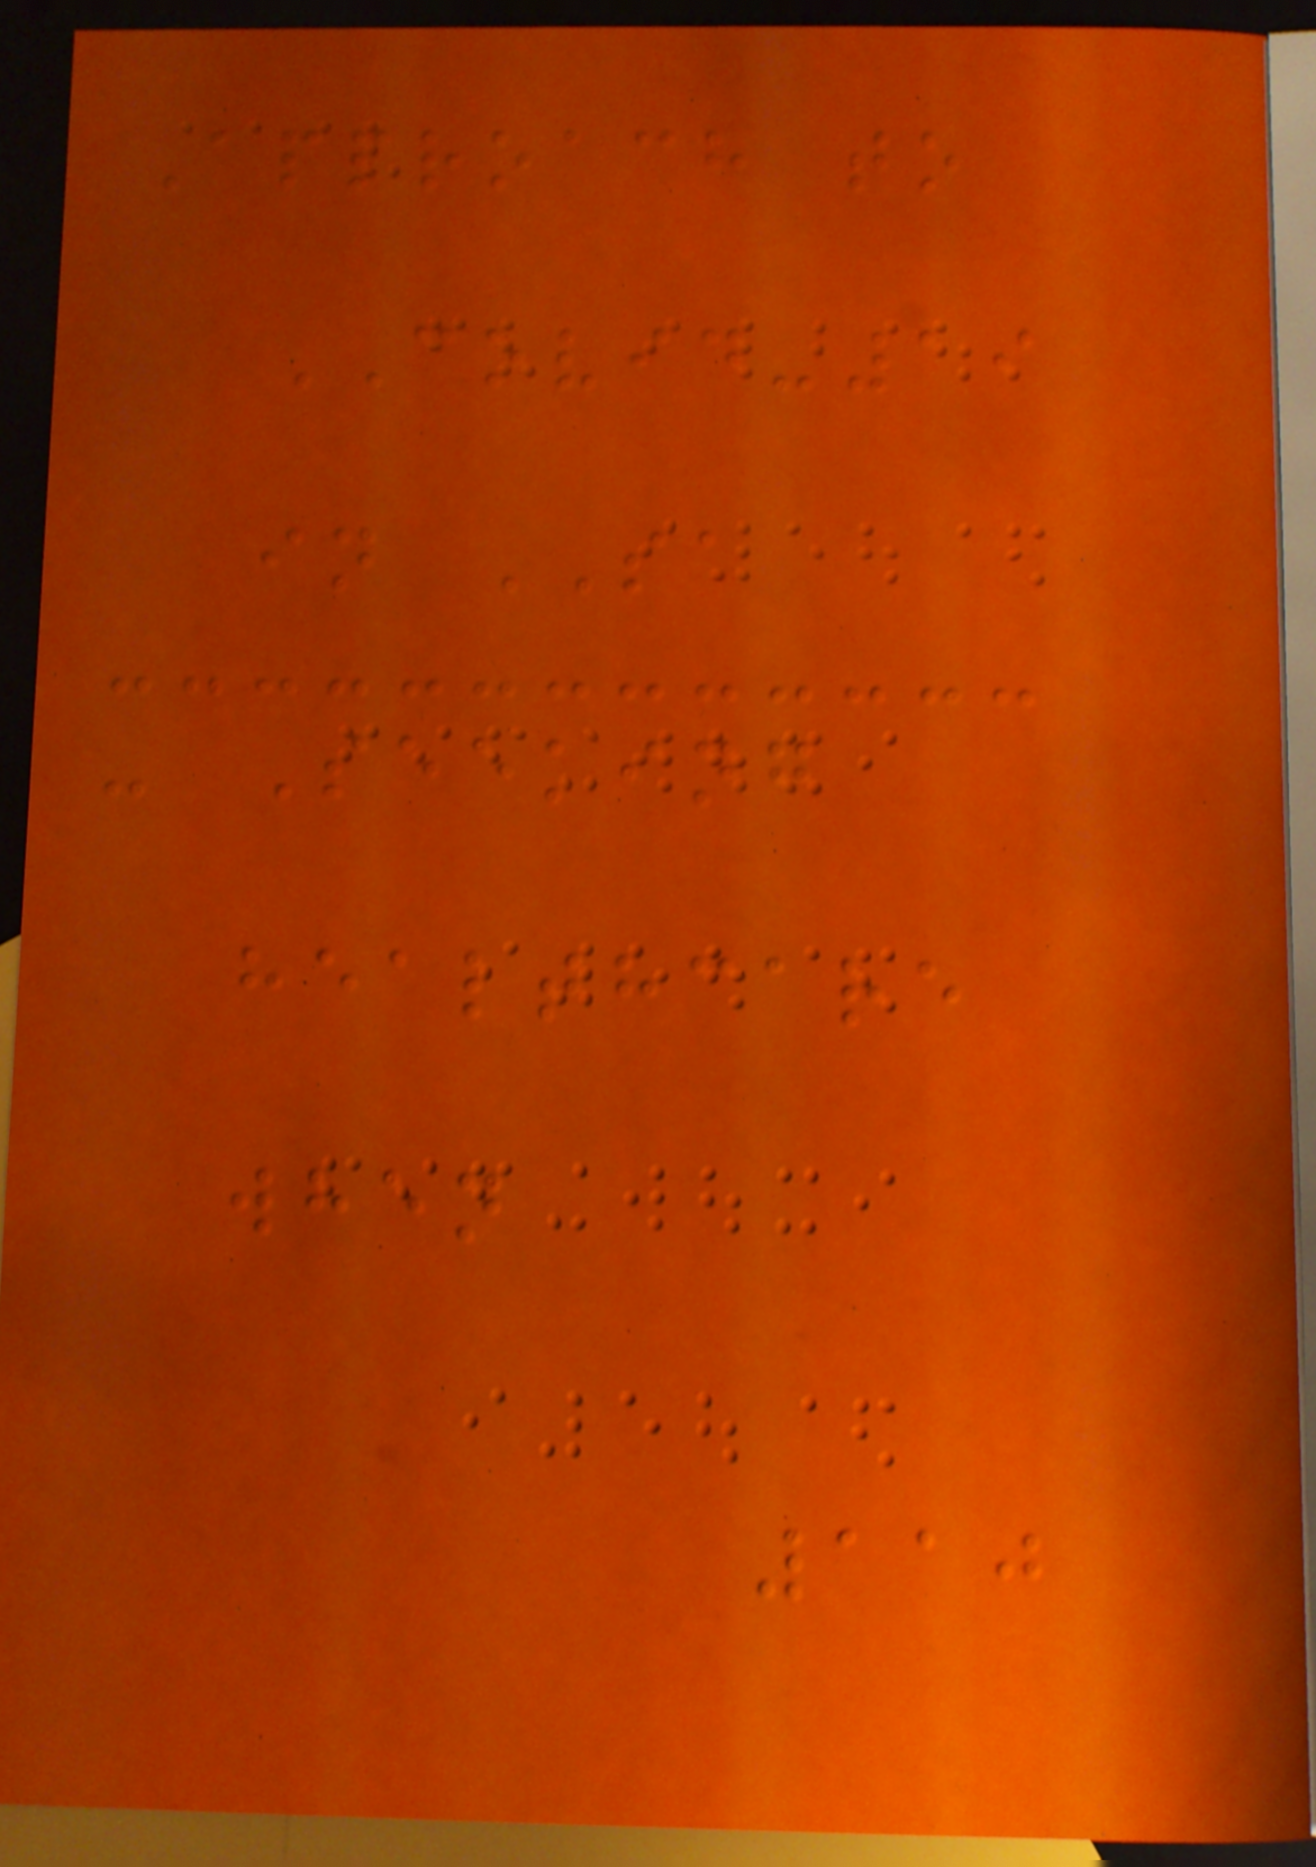Approach to
COVID-19
in SA
- Seeking
healthcare
when
110
